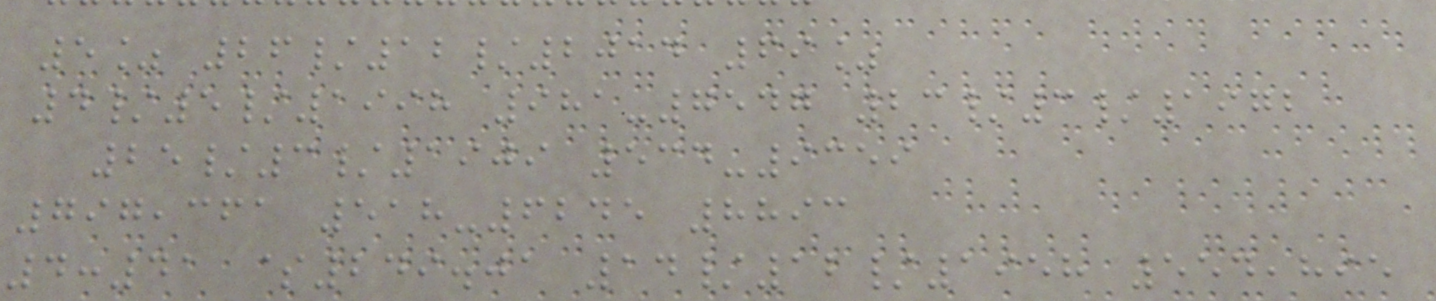5% 26/12/2014 69%
4/5/1998 981-7547 23/3/1972
25/3/1909 534-9359
797,361 518-6245 8893
4:41 $249.01 14/12/1958 554,895
